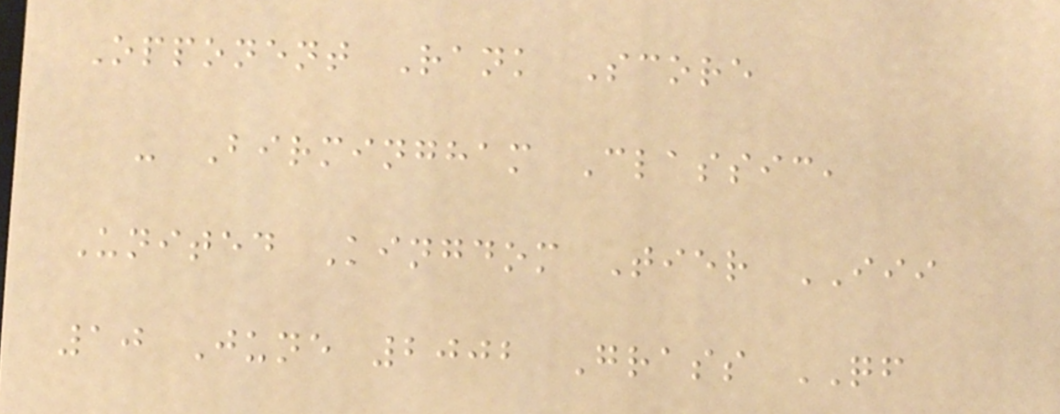Opponent Rank Score
- Birmingham Classic,
United Kingdom Tier III
10 June 2002 Grass QF
